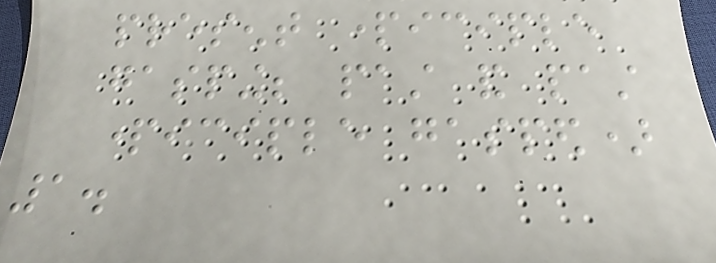present participle
gasping; past and past
participle gasped)
1.
